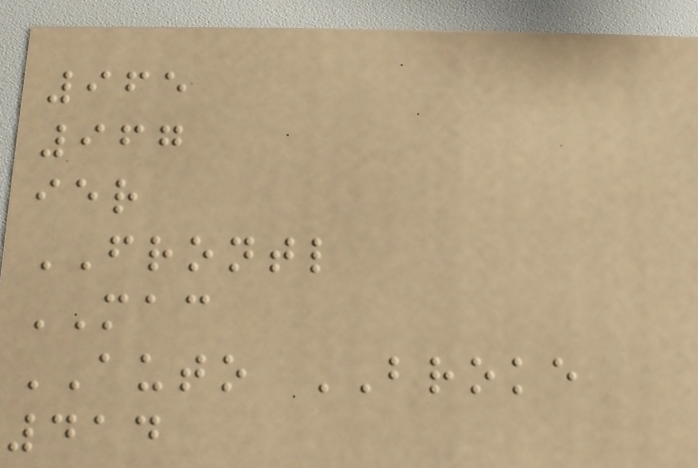965
967
ier
FRONTL
MAC
AUTO BROKE
414
